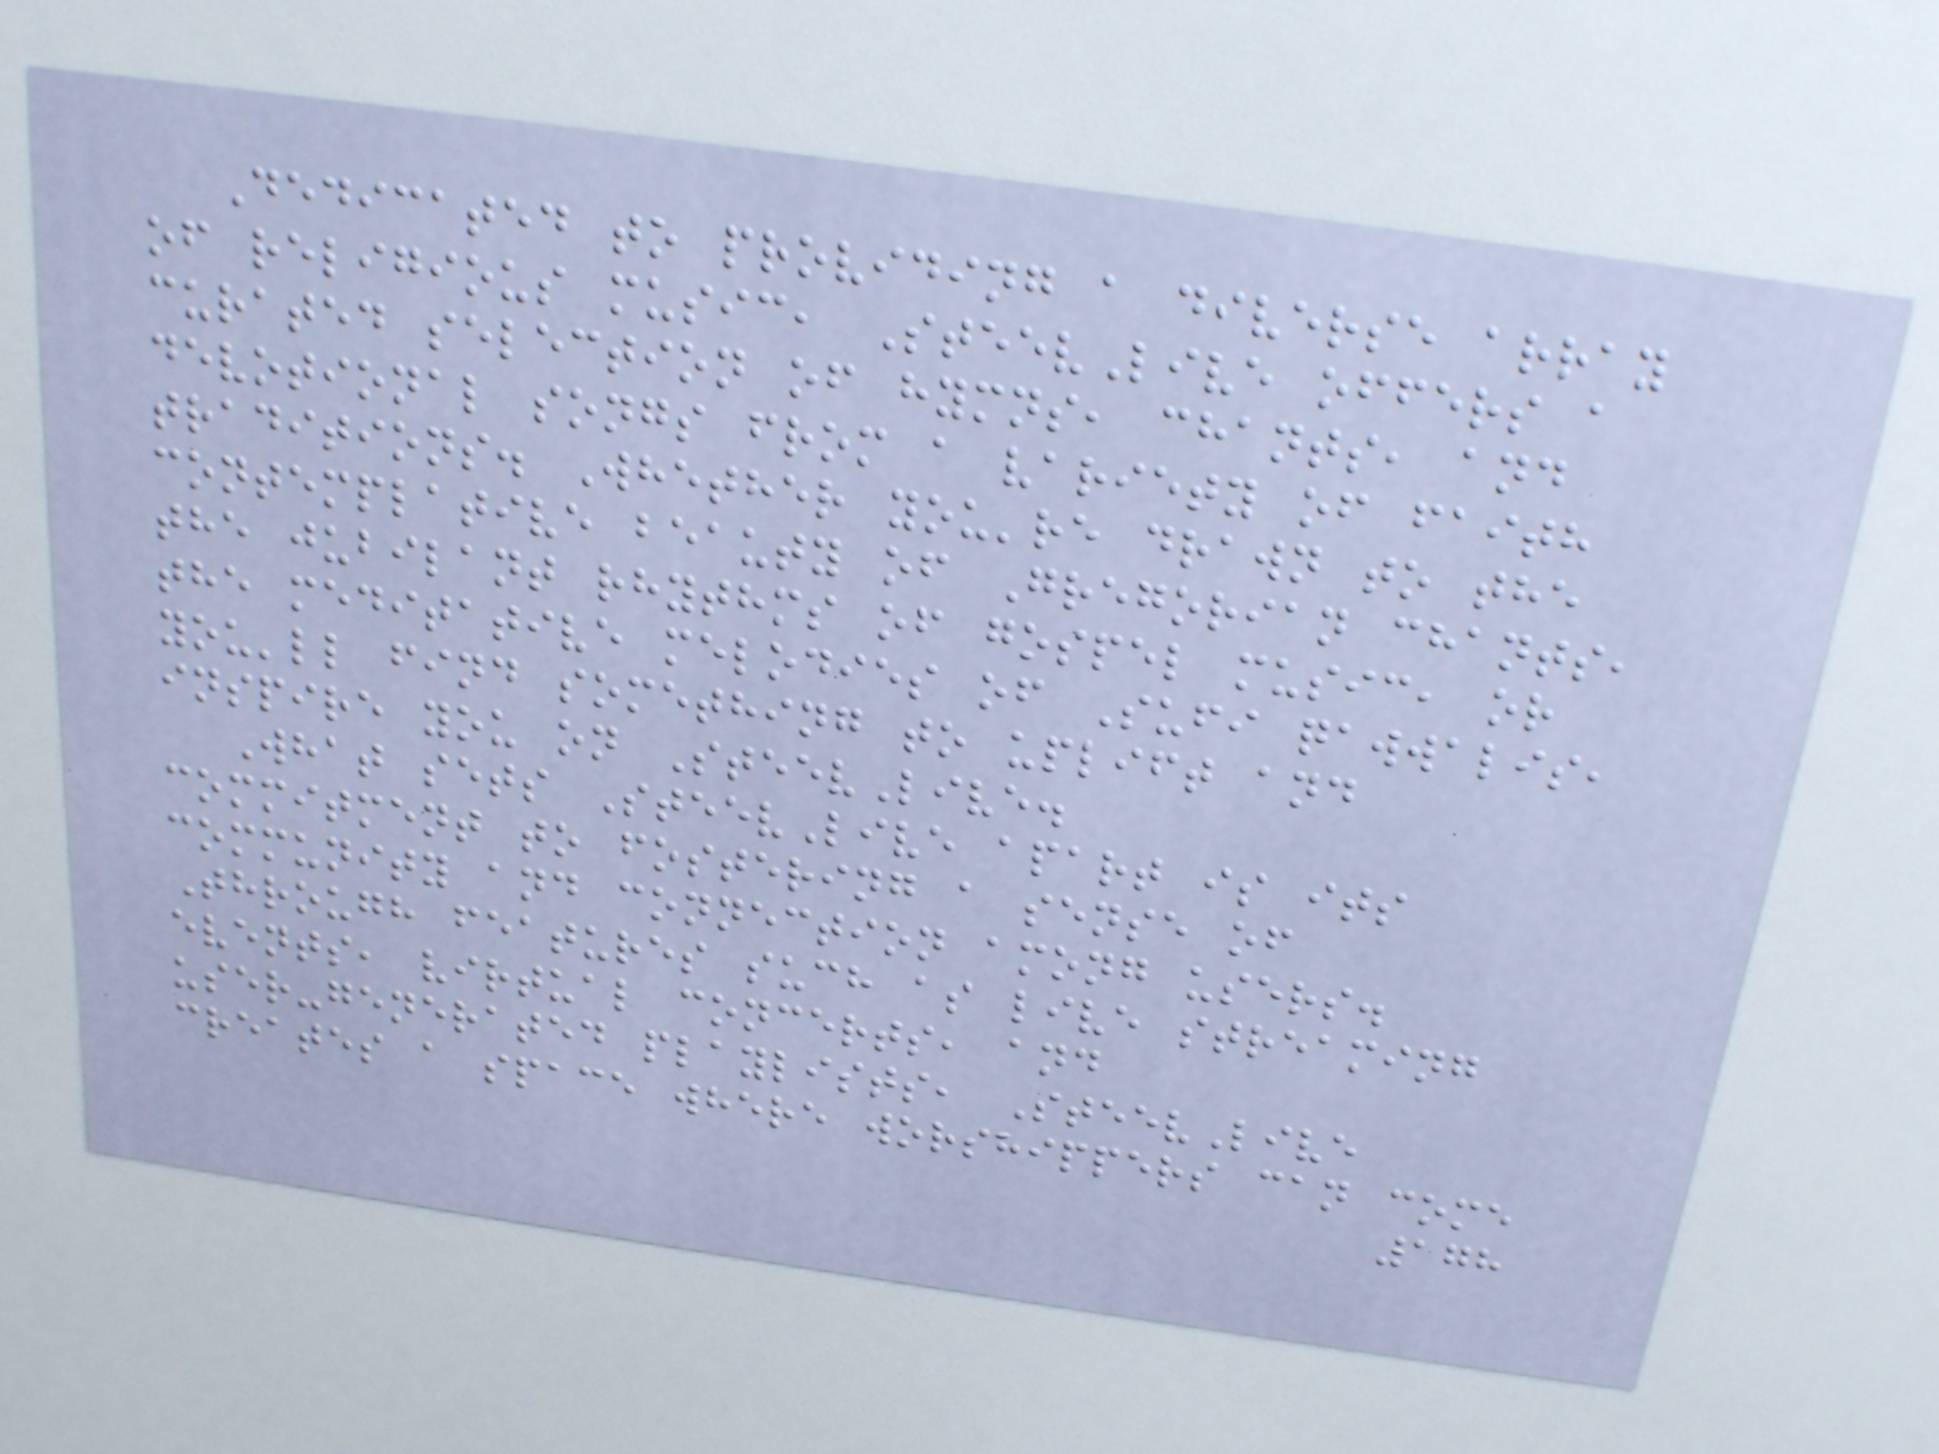Dedicated to providing a diverse array
of religious music, SteevLive offers a
curated selection of hymns, chants, and
devotional songs from a variety of faith
traditions. Whether you're drawn to the
contemplative beauty of Gregorian chants,
the jubilant rhythms of gospel music, or
the meditative melodies of Sufi qawwalis,
you'll find something to uplift and
inspire you on SteevLive.
What sets SteevLive apart is its
commitment to fostering a sense of
community and connection among users.
Through features such as live streaming
events, virtual concerts, and
user-generated playlists, SteevLive
creates a space where worshippers can come
178
